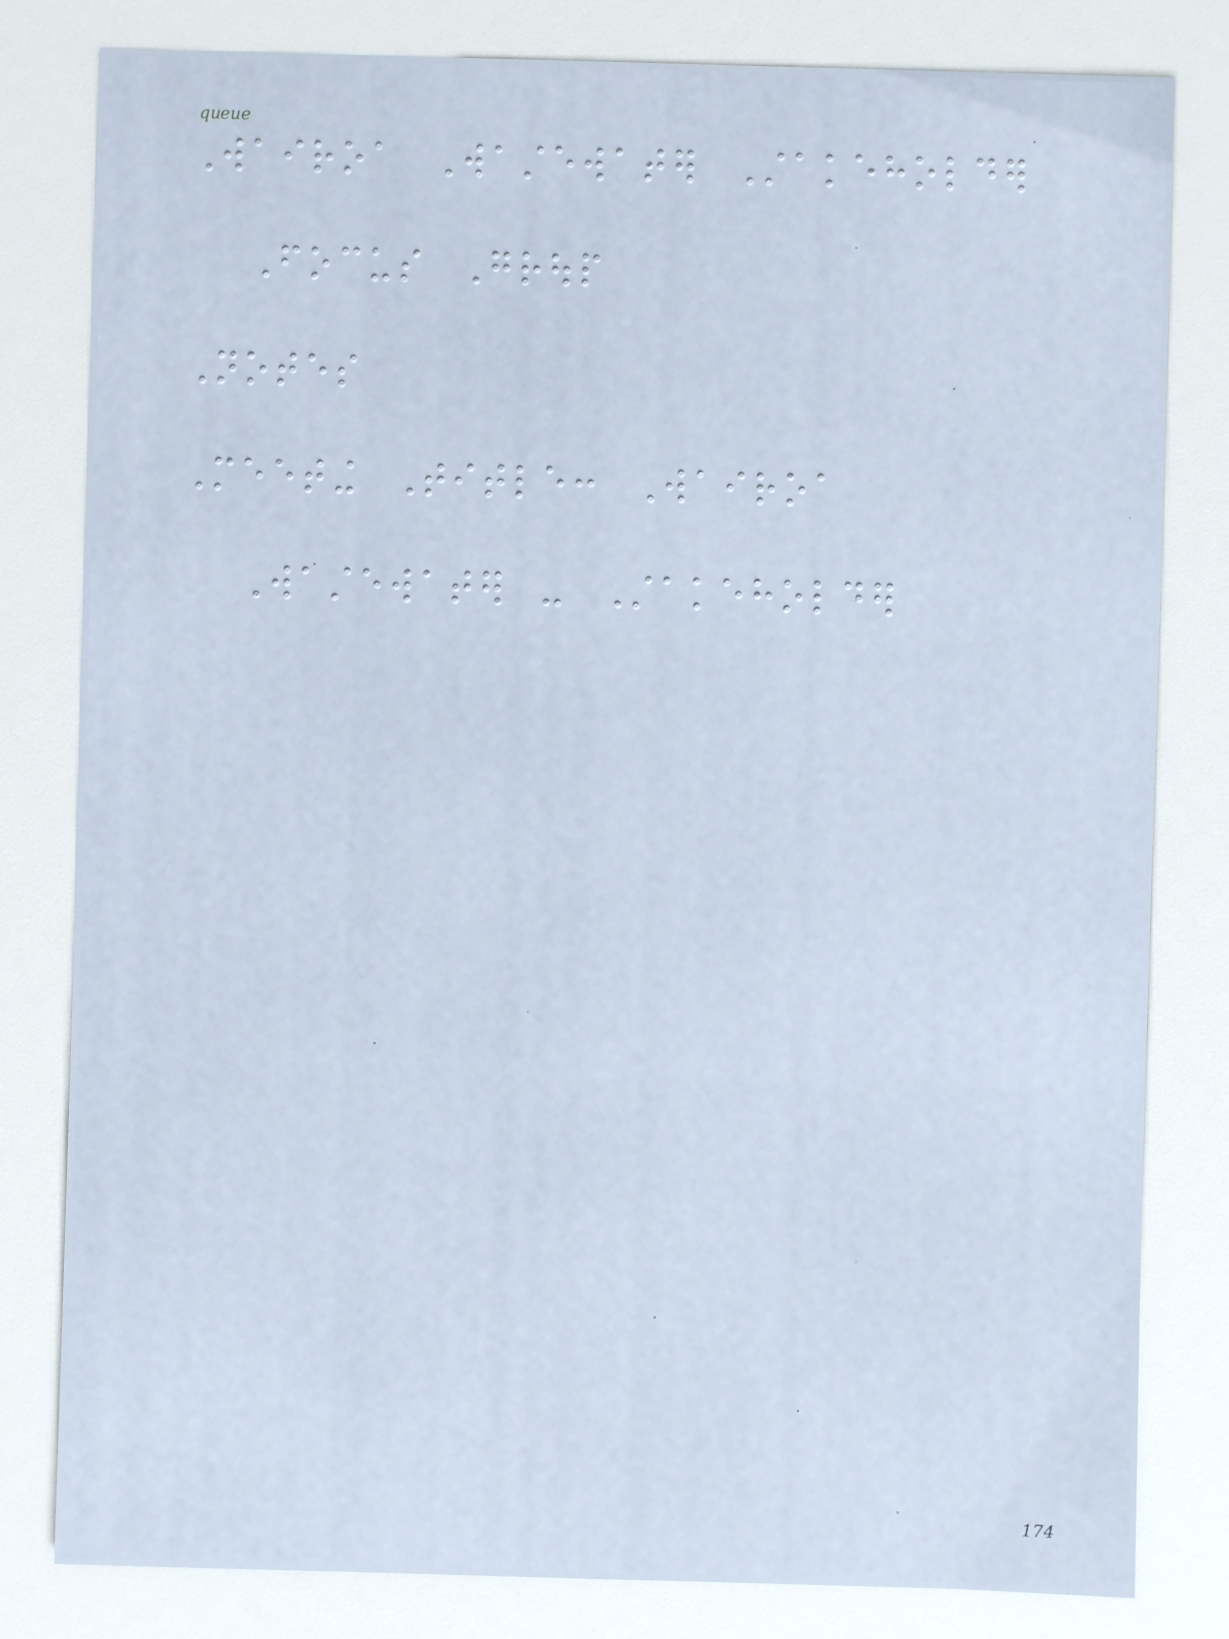Wairoa Wastewater Stakeholder
Focus Group
Notes
Meeting Title: Wairoa
Wastewater - Stakeholder
